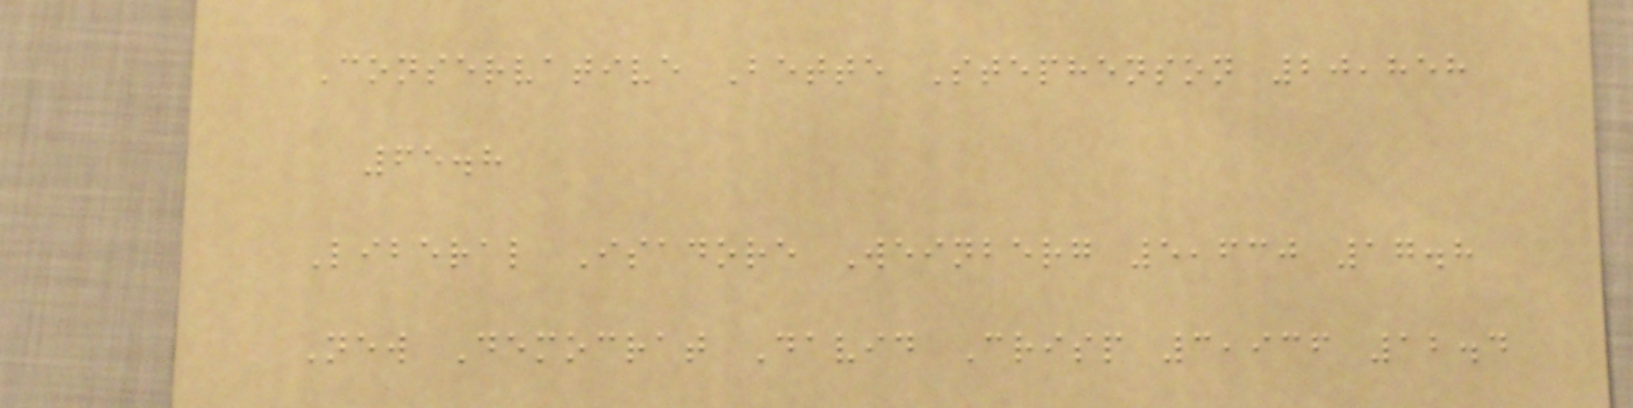Conservative Bette Stephenson 20,858
65.8
Liberal Isadore Weinberg 5,630 17.8
New Democrat David Crisp 3,936 12.4
